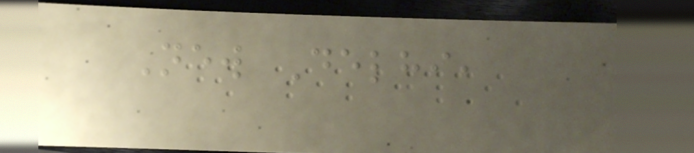New Delhi,
